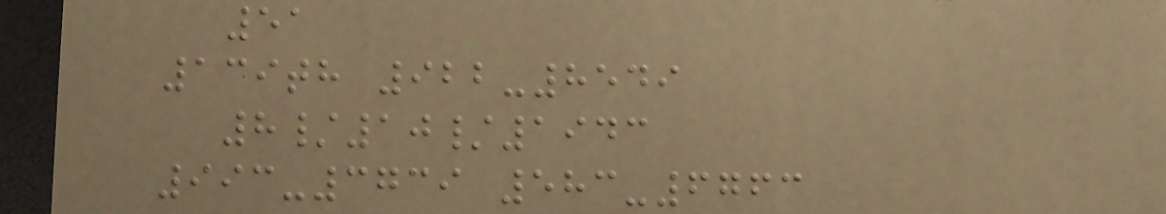51
139th 922-8549
8/10/1943
993-3739 583-6763
